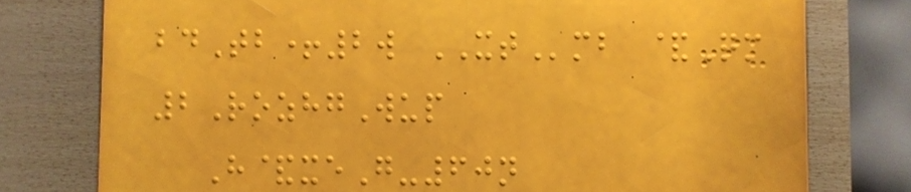bdTb+2w XTmb &Qm
2RozhgWup
H&xeG-60n
